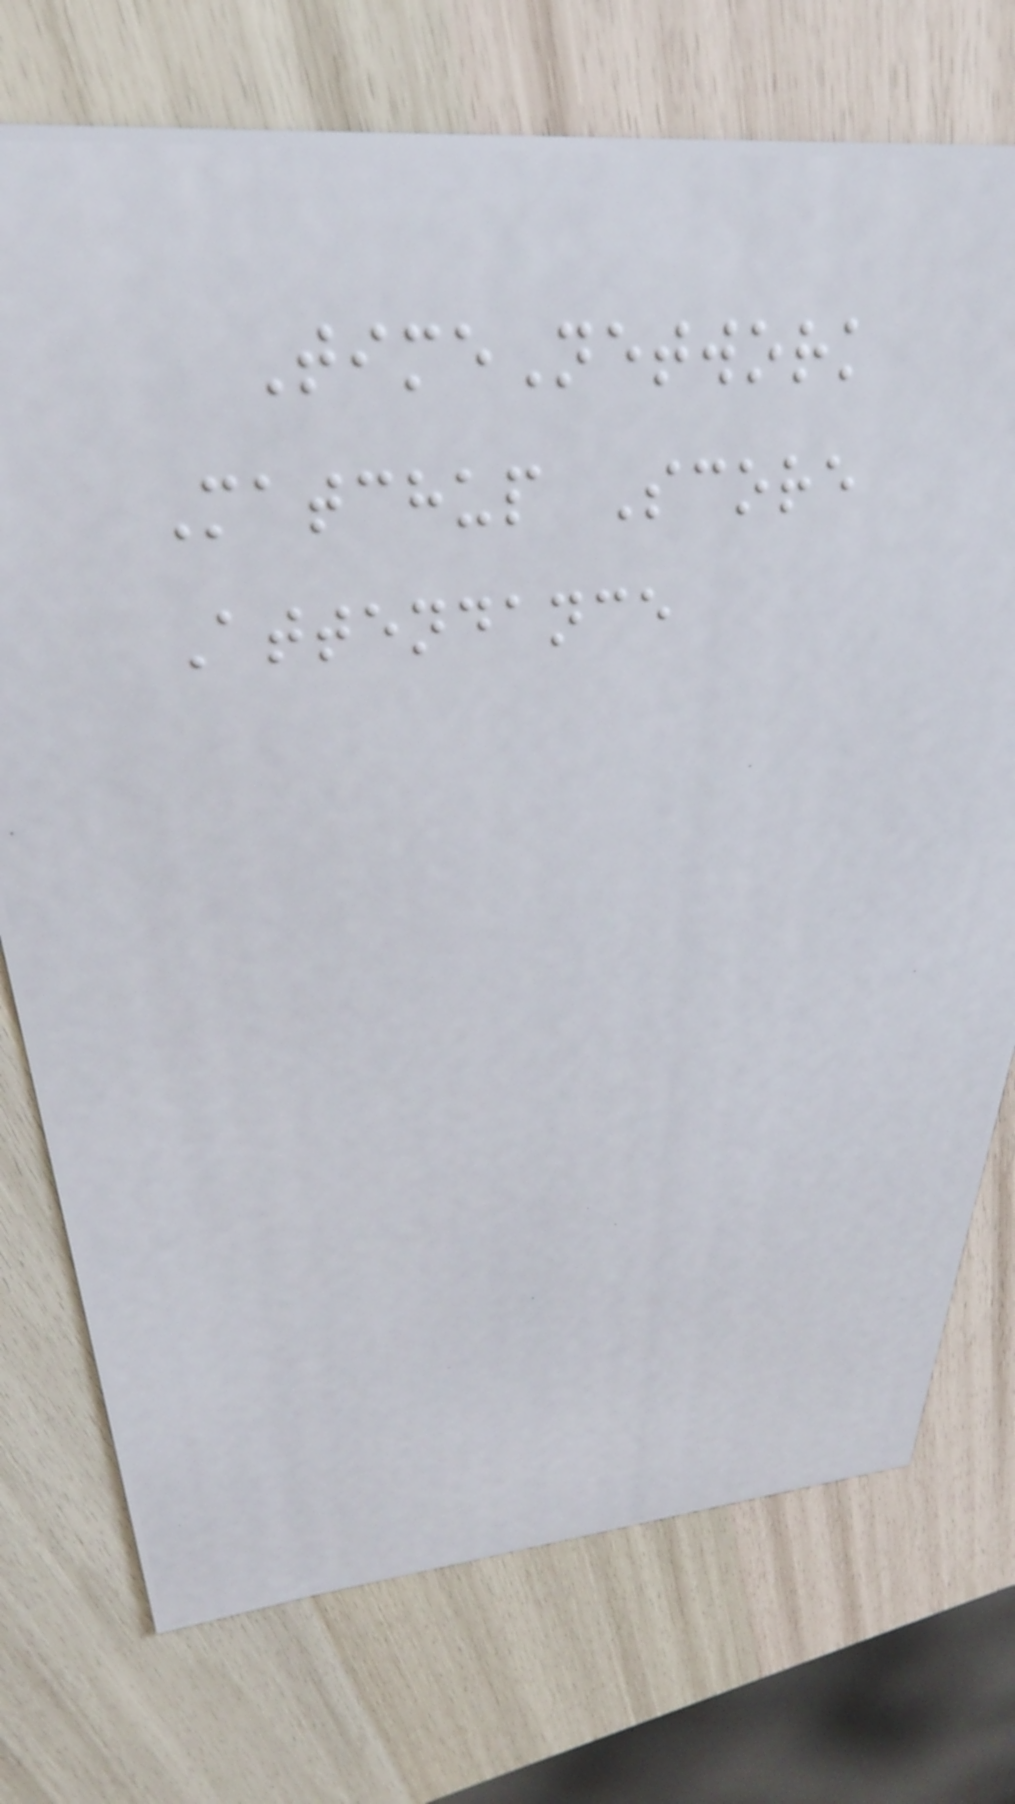TimeNetwork
Matchup Score
Attendance
